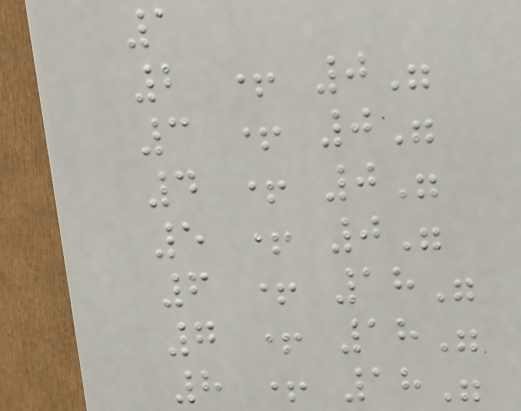1
2 + 0"
3 + 0"
4 + 0"
5 + 0"
6 + 18"
7 + 18"
8 + 18"
